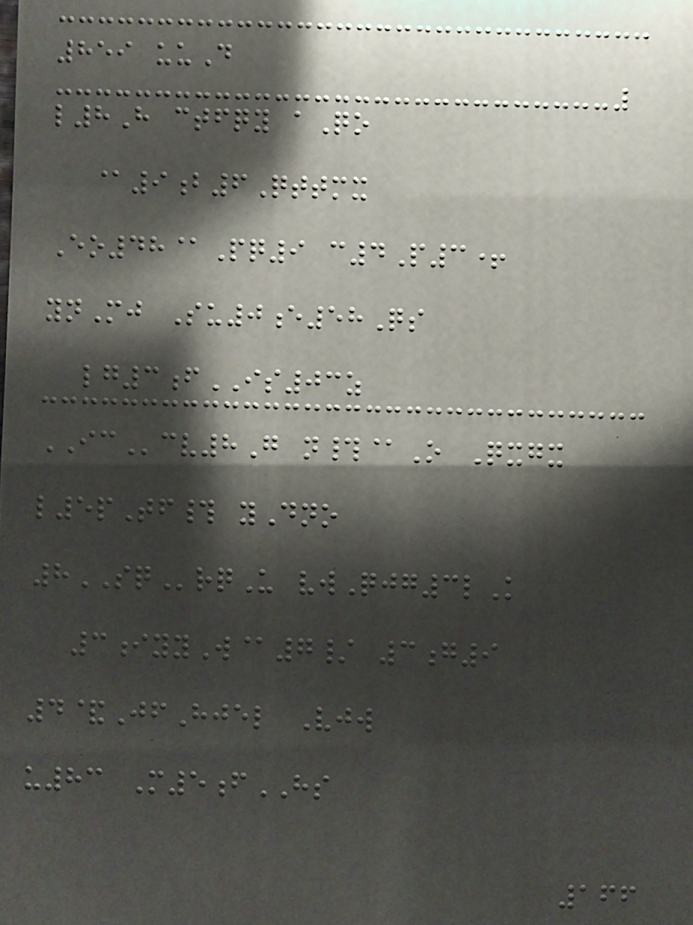859 uuD
l8H ctfqy aQo
@9b6Qttmx
Eo48@Pq9 c4P3+
ynMj Su0e58Qs
lg3fIS03z
ICcv8G n#@O Qxgx
l5pTf# yDno
8SQrqU vwQjg3lK
3iyyW@7/ 3g9
4&JfHjel Vjw
u83 M5fHS
166
